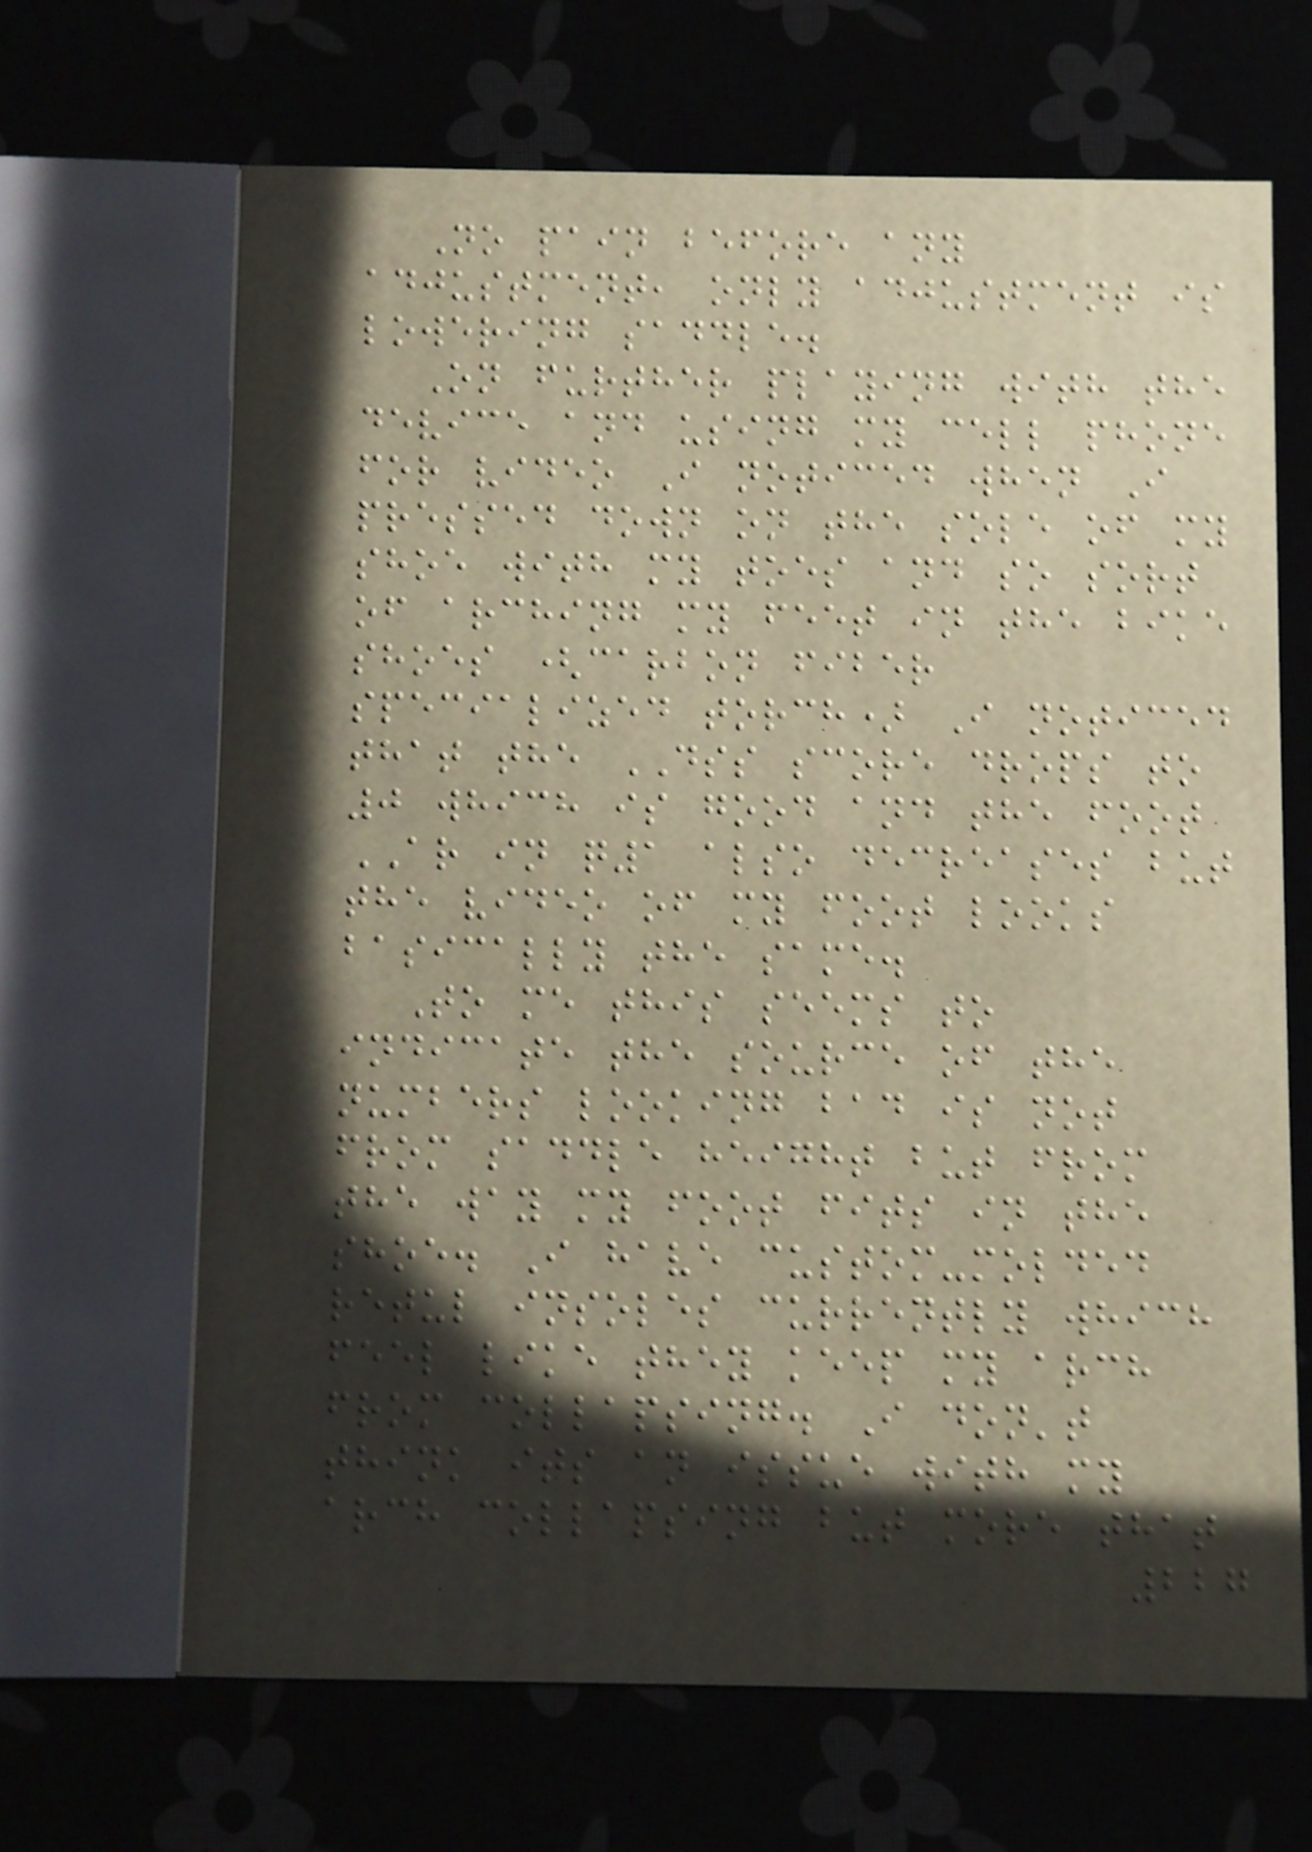No pain before any
adjustment, only adjustment is
lowering saddle.
On further playing with the
device and using my cell phone
for video I noticed when I
pressed down on the sole of my
shoe with my toes and so sort
of arching my feet in the bike
shoes (carbon fiber
specialized torch) I noticed
that the DSS score drops to
0 which is good and the foot
AR in q1 also decreases but
the video of my foot looks
basically the same.
To me this seems to
indicate the source of the
numbers looking bad is not
from saddle height but from
the way my foot fits in the
shoe. I have custom-molded
retul insoles currently which
feel like they keep my arch
from collapsing. I don't
think its an issue with my
arch collapsing but more that
227
